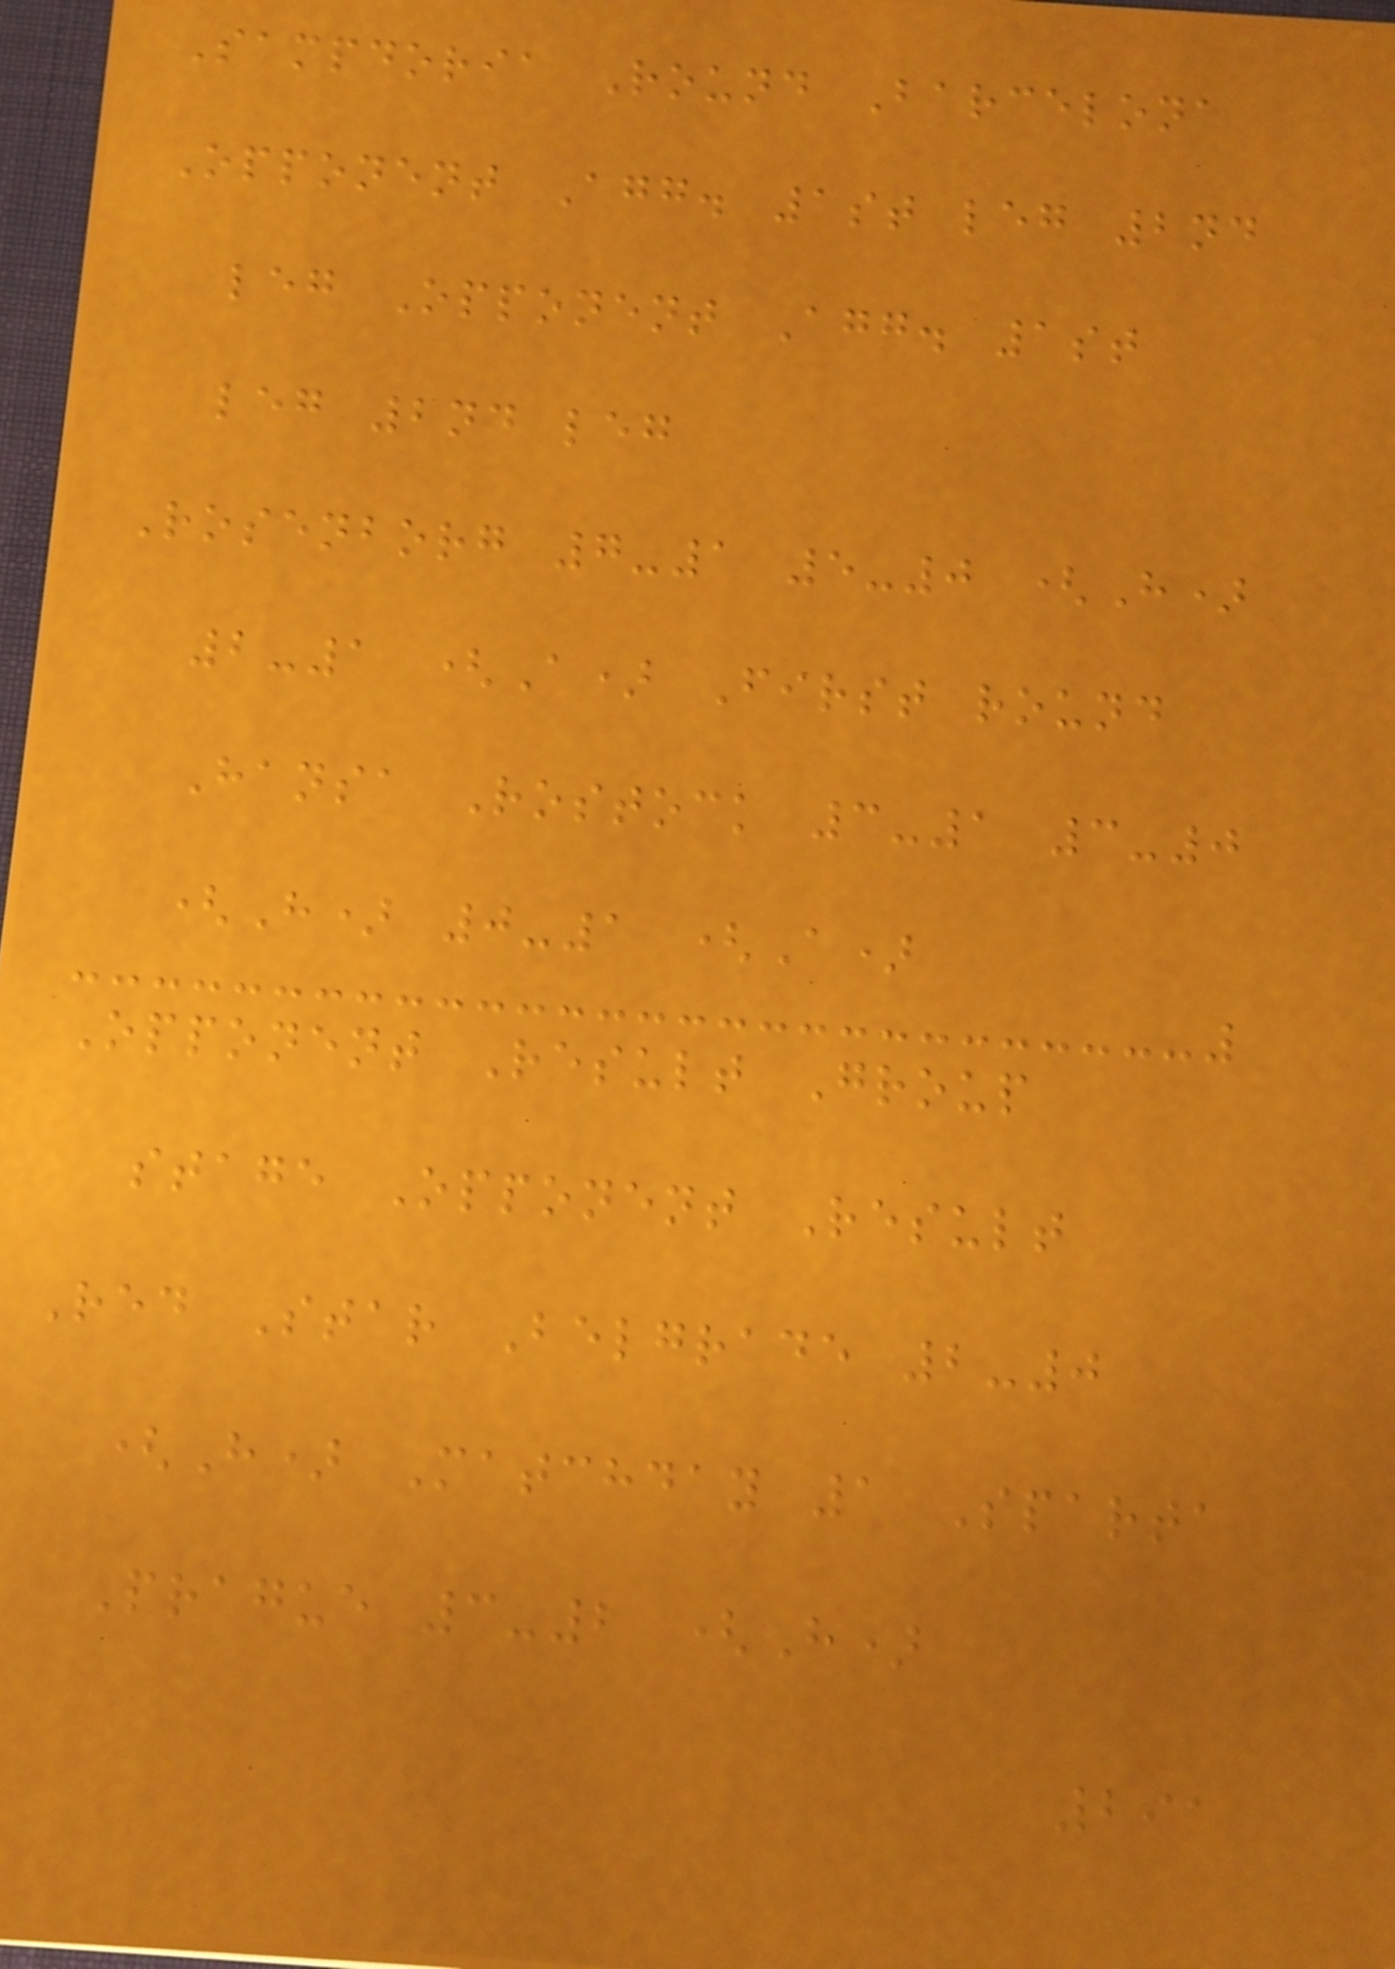Sampdoria Round Barcelona
Opponent Agg. 1st leg 2nd
leg Opponent Agg. 1st
leg 2nd leg
Rosenborg 7-1 5-0 (H)
2-1 (A) First round
Hansa Rostock 3-1 3-0
(H) 0-1 (A)
Opponent Result Group
stage Opponent Result
Red Star Belgrade 2-0
(H) Matchday 1 Sparta
Prague 3-2 (H)
291
